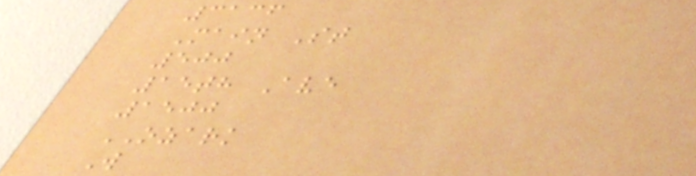3136
Main St
500
15th Ave
1500
OZARK
W
